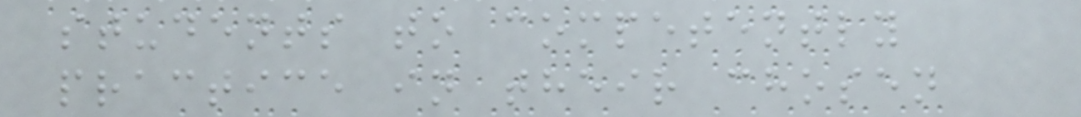students to competently
practice in their chosen
